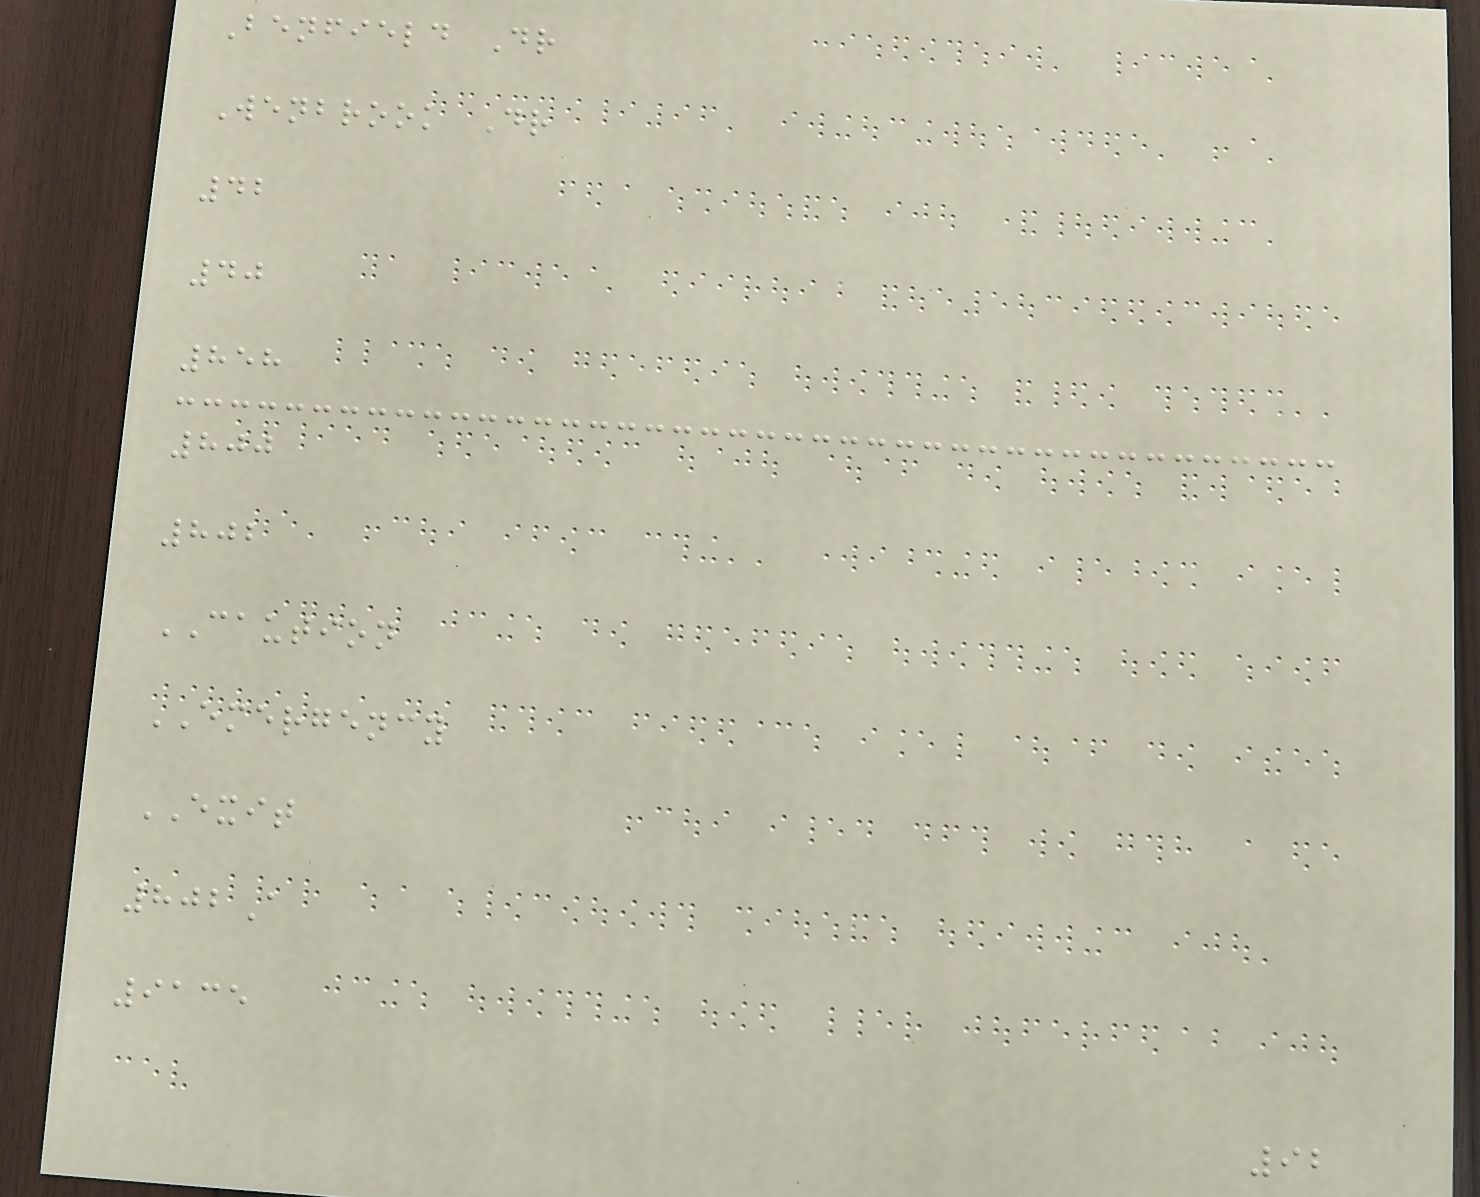Benfield Dr
Wenbrook Dr
42
40
858
800
802
CAUTION
EMERGENCY
EXIT
802A
9135
92
